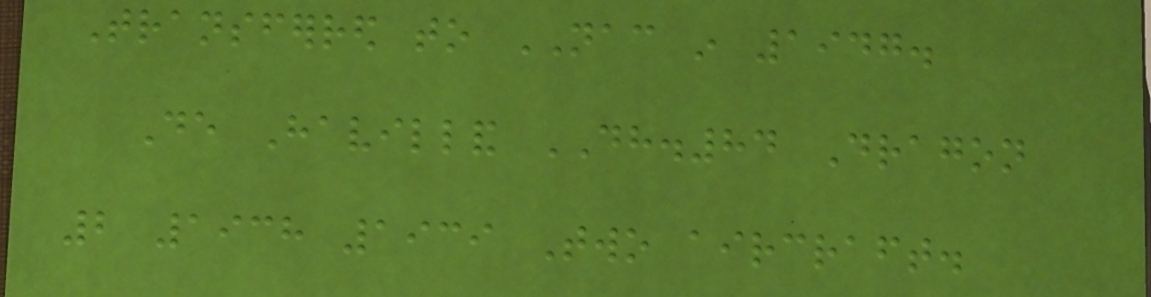Transferred to NAC in 1947.
De Havilland DH.84 Dragon
2 1938 1939 Two aircraft.
